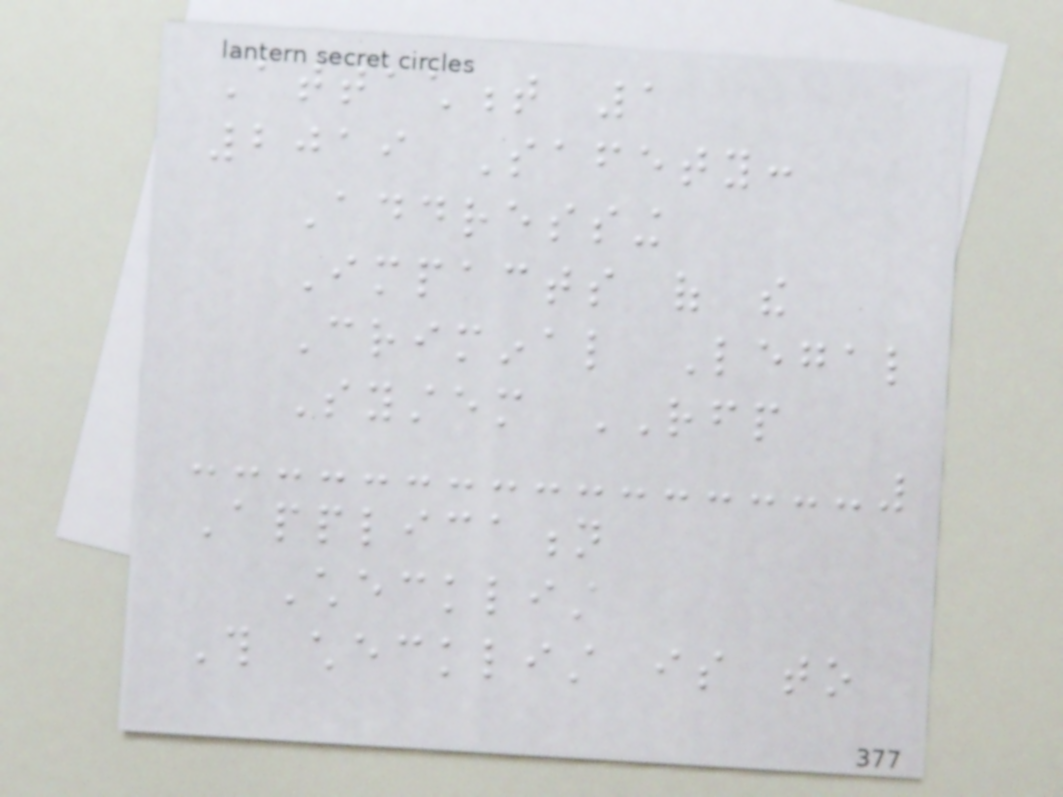Attachment 1
2019 Safety:
Addressing
Impacts of the
Criminal Legal
System RFP
Application
Checklist
This checklist is to
